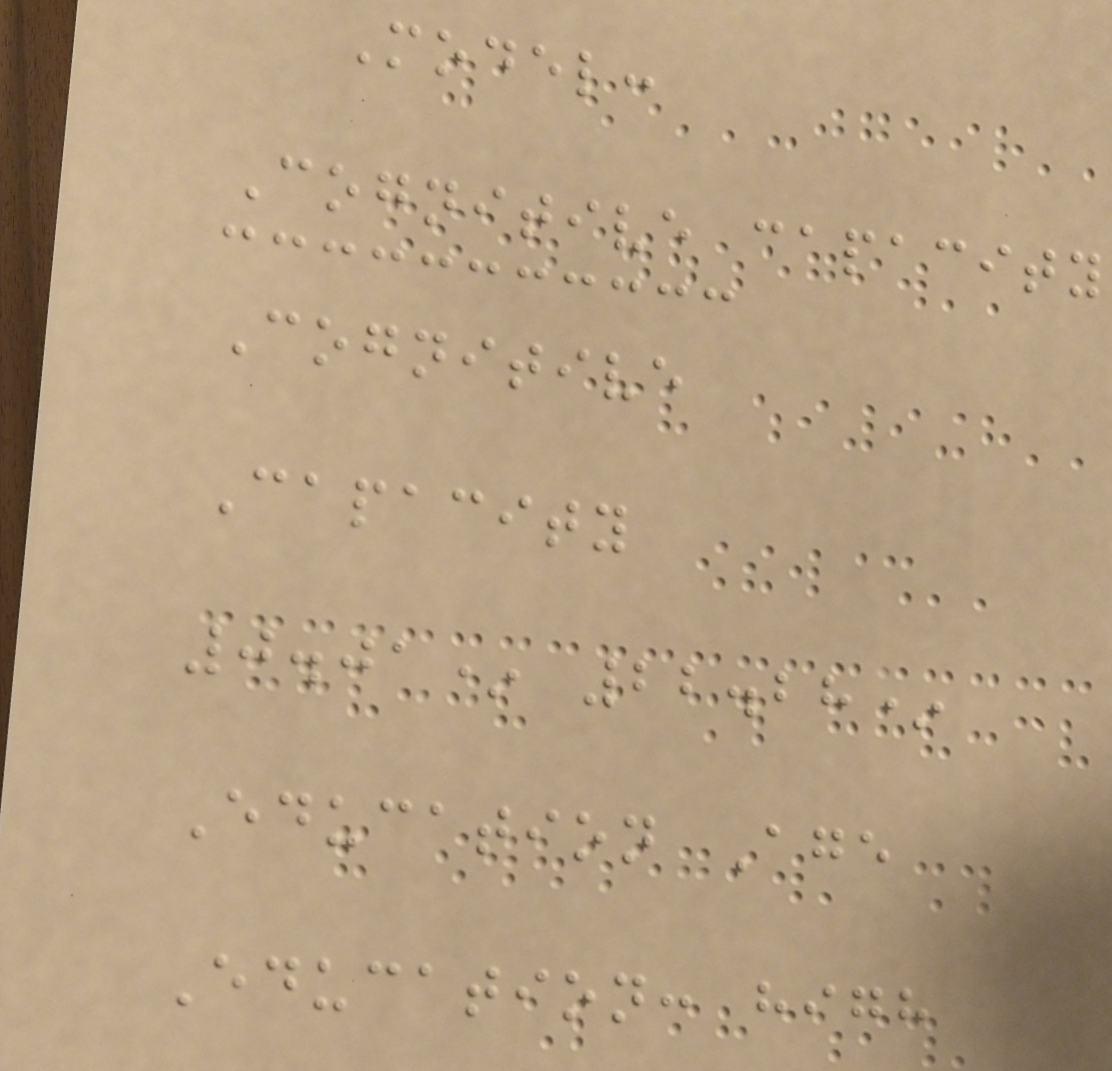Model:
Cognitive capacity
Cognitive
Capacity
0.01* 22.28*
Education Age
Education: high
